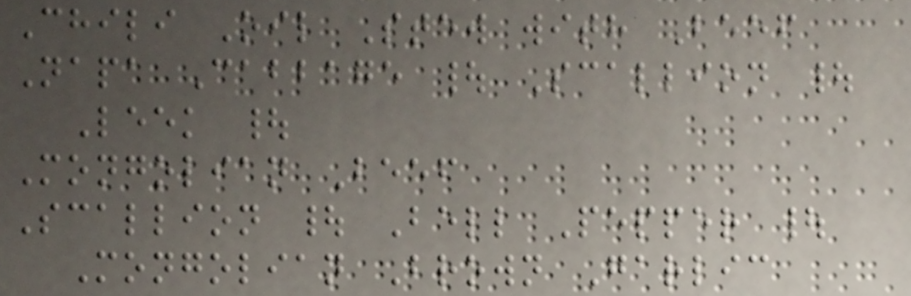Chili Oil Stew with Beef
Napa Cabbage | Scallion |
Leek |
Mongolian Beef
Scallion | Bell Pepper |
Mongolian Brown Garlic
